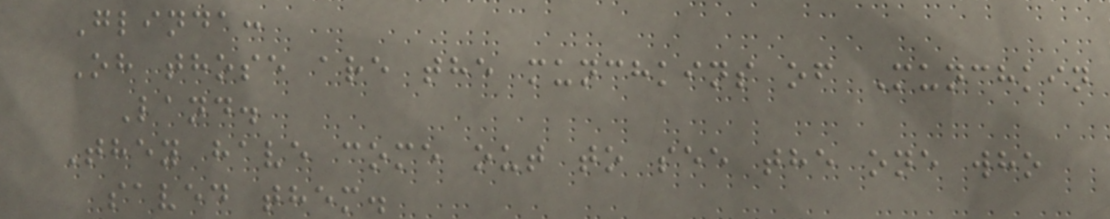Glinda:
Oh those are the munchkins of Munchkin
Land.
They have come out to see the one who
saved them.
